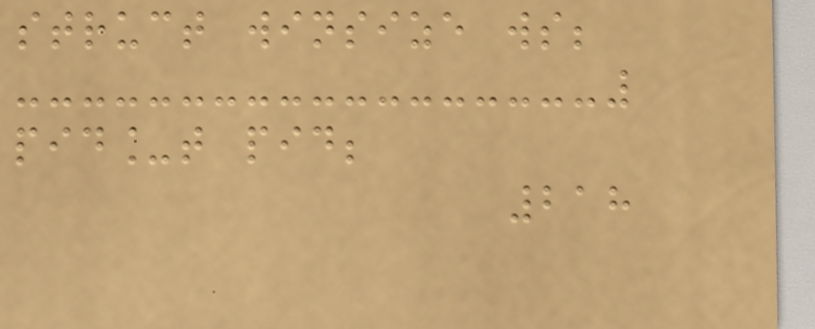struct winsize ws;
pid_t pid;
218
